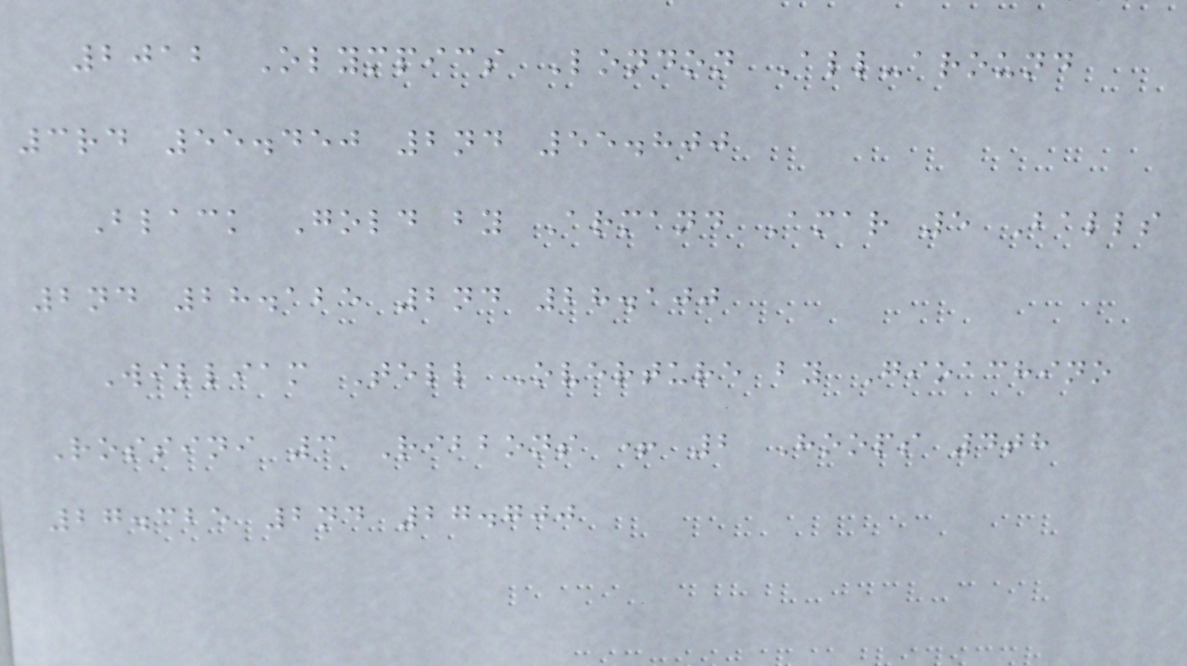2012 Olympics London All-around
3rd 55.450 2nd 55.800
Black Gold by Armand Amar 5 Balls
2nd 28.125 2nd 28.100
William Tell Overture by Gioachino
Rossini 3 Ribbons + 2 Hoops 4th
27.325 2nd 27.700
